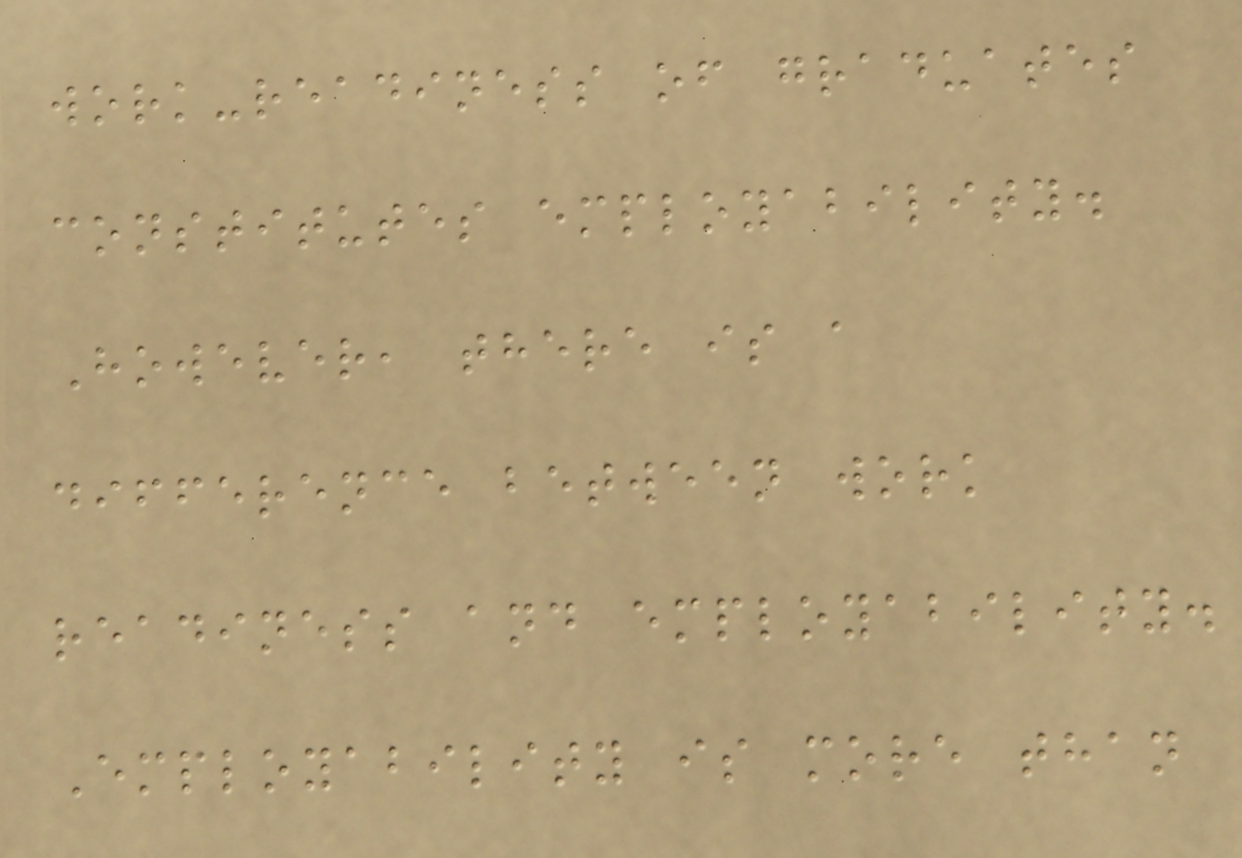work-readiness of graduates
constitutes employability.
However, there is a
difference between work
readiness and employability.
Employability is more than
